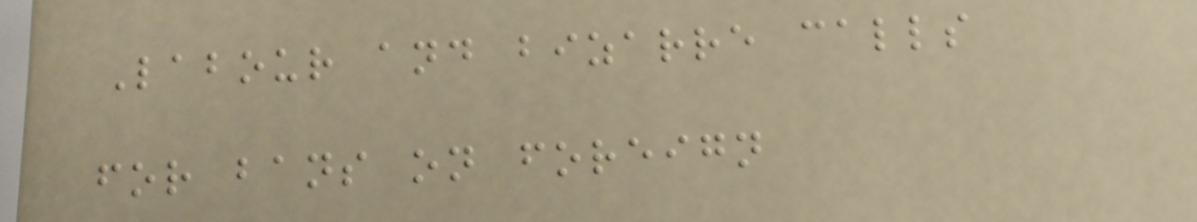Labour and bizarre calls
for bans on foreign
